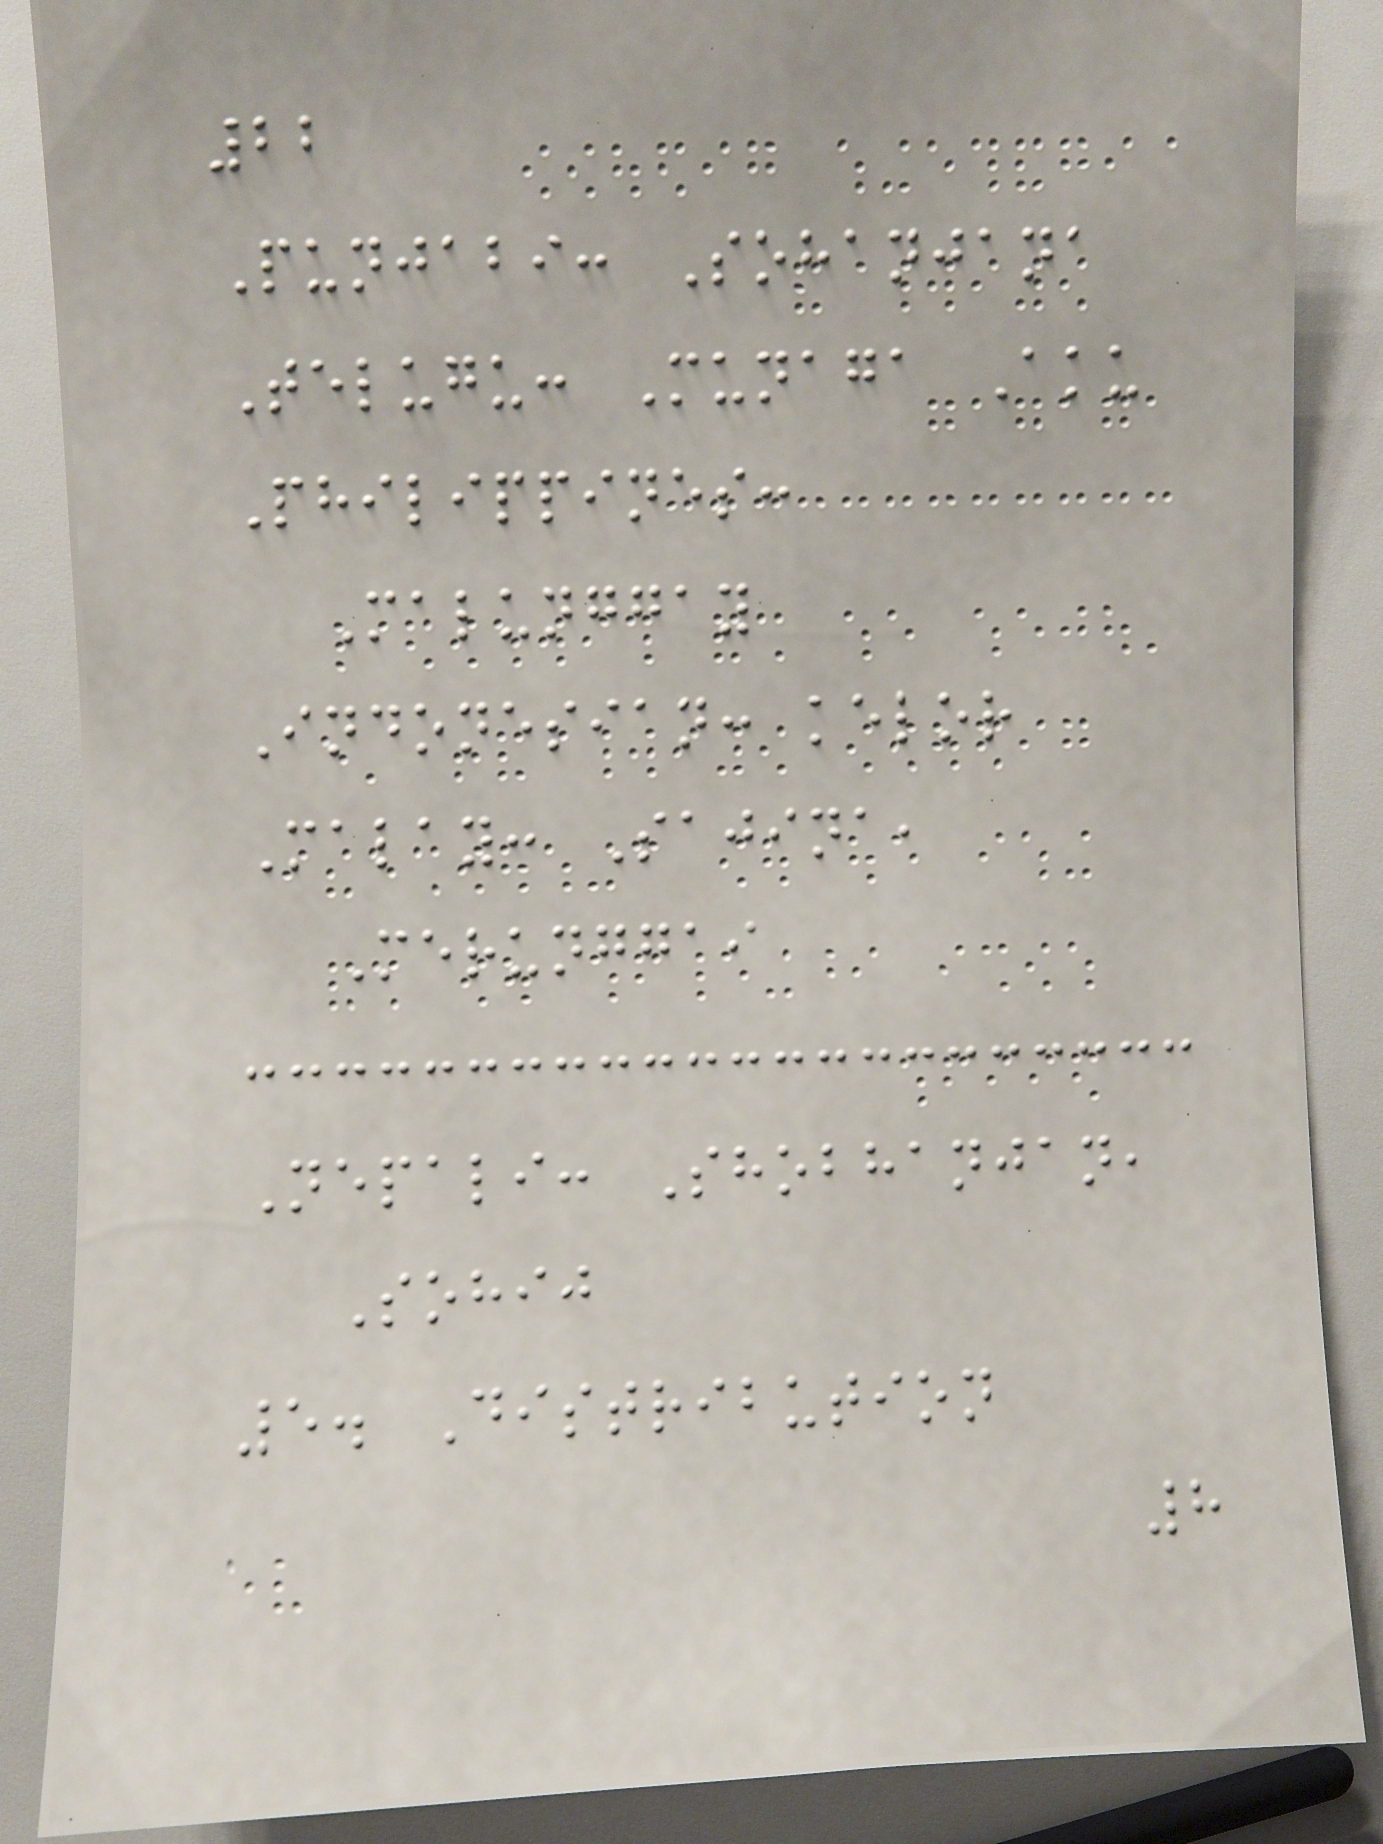22
Punjabi: Sohanjana
Telugu: Munaga Aku
Philippines:
Malunggay
Indonesian: kelor
Malay: Sajina,
Merunggai
Nepali: Shobhanjan,
Sohij
5. Distribution
8
